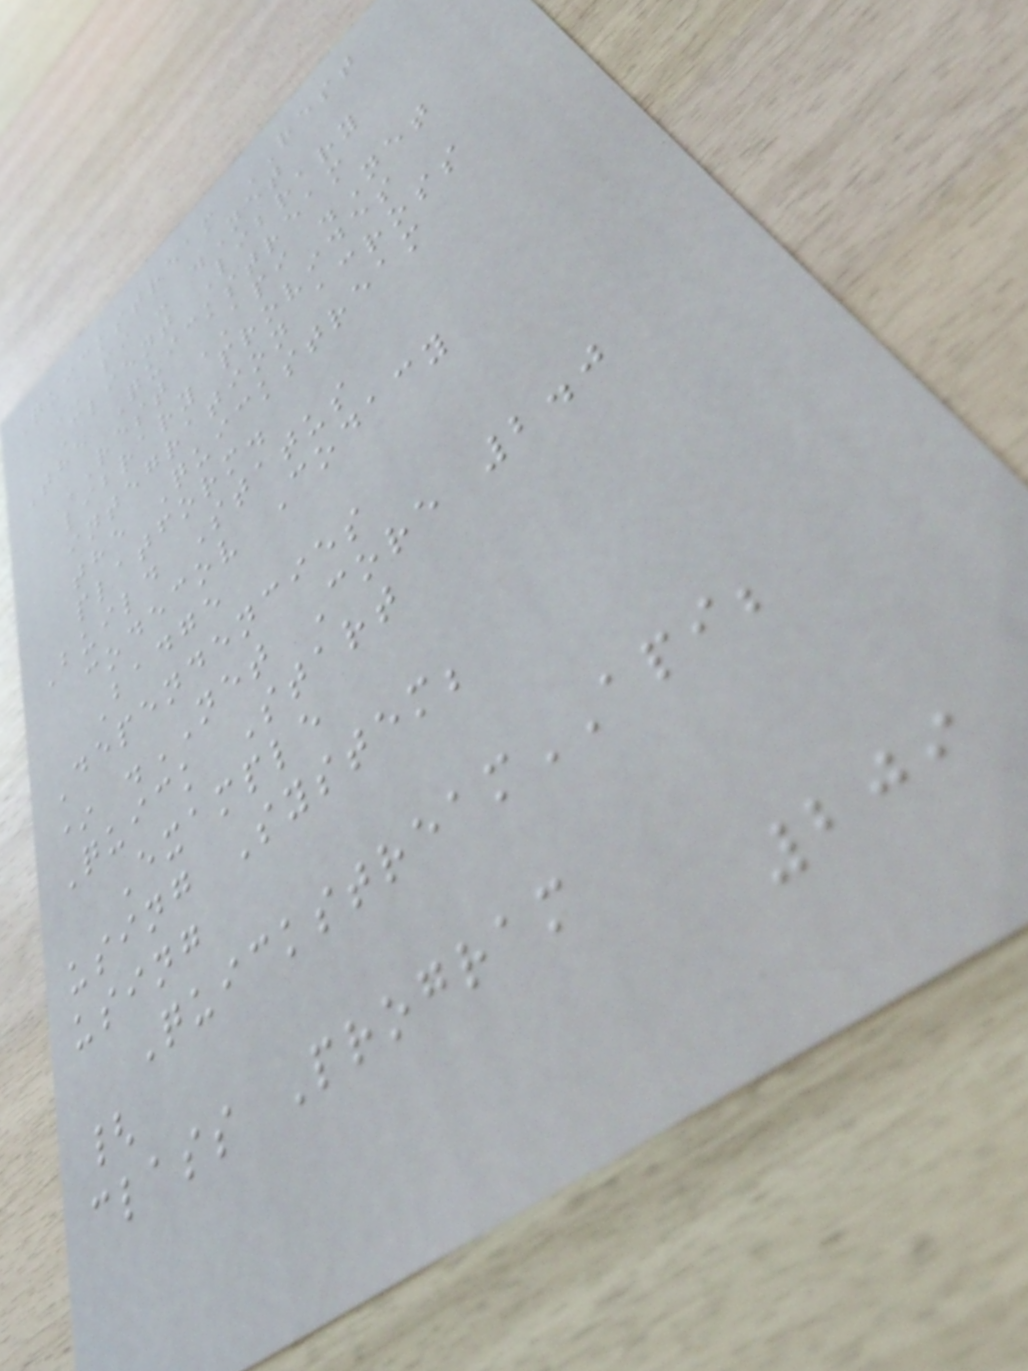Quickstream REST
API - .Net
Client Library
The Quickstream
REST API .Net
library provides
integration across
the Quickstream
platform.
Build Status
codecov Codacy
Badge
Dependencies
* .NET Core 2.0
Quick Start
Example
using System;
using
QuickstreamAPI;
{
class Program
209
